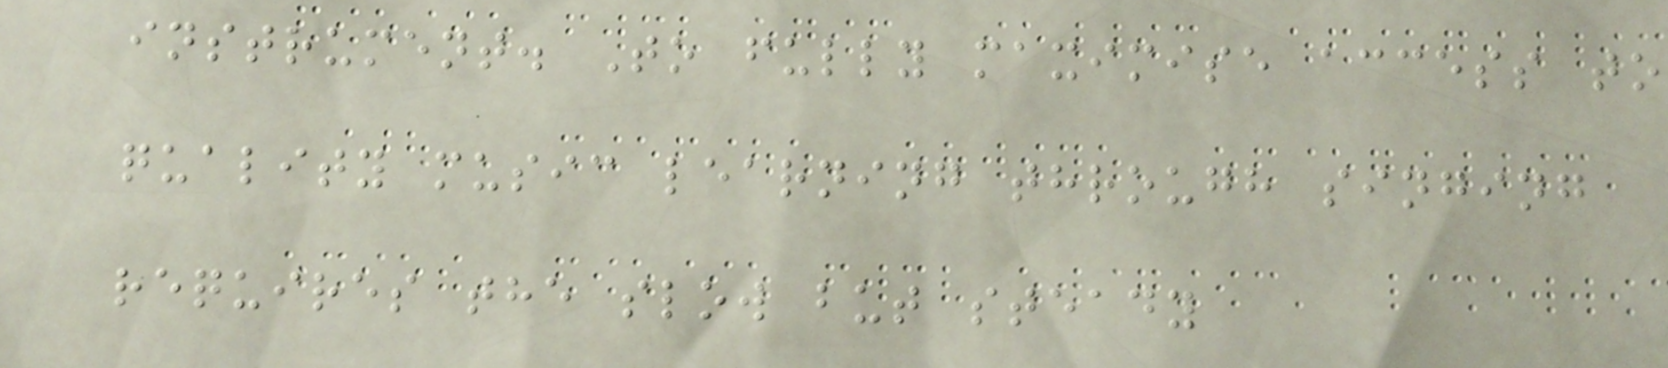instrument. To fully maximise access to
quality music learning through singing
requires the slow but steady
